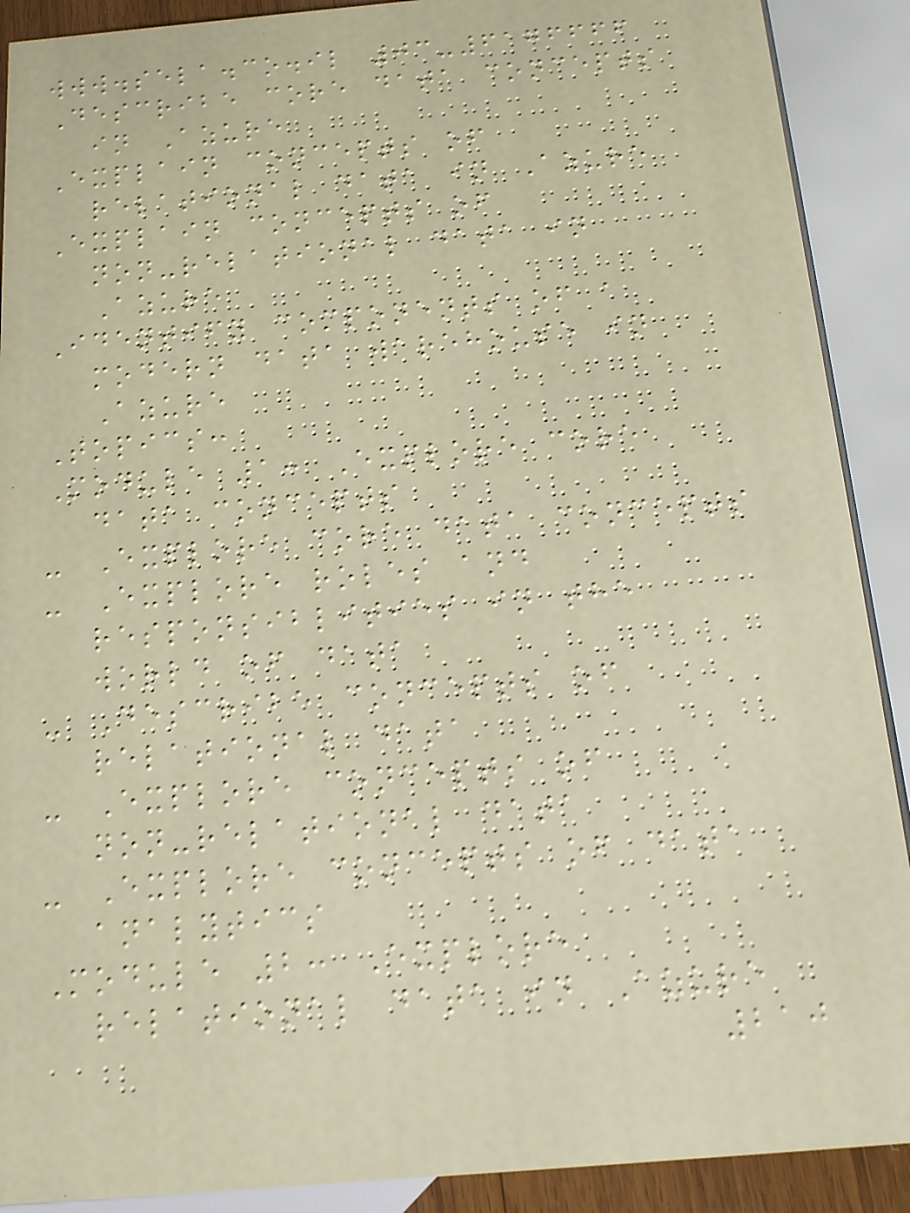www.sela.co.il 03-6176666
Describe core data concepts
in Azure
Explain concepts of
relational data in Azure
Explain concepts of
non-relational data in
Azure
Identify components of a
modern data warehouse in
Azure
Topics:
Module 1: Explore core
data concepts
- Explore core data concepts
- Explore roles and
responsiblities in the
world of data
- Describe concepts of
relational data
- Explore concepts of
non-relational data
- Explore concepts of data
analytics
Module 2: Explore
relational data in Azure
210
